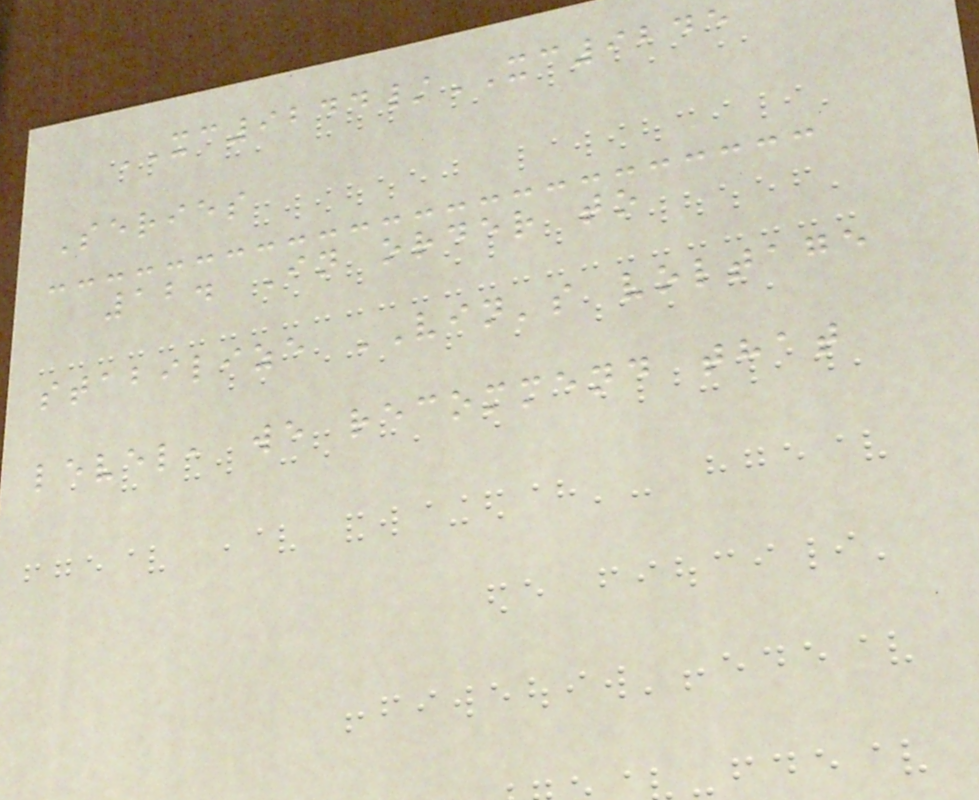XC9244/XC9245
Series
12. In order to
stabilize VIN's voltage
level, we recommend that
